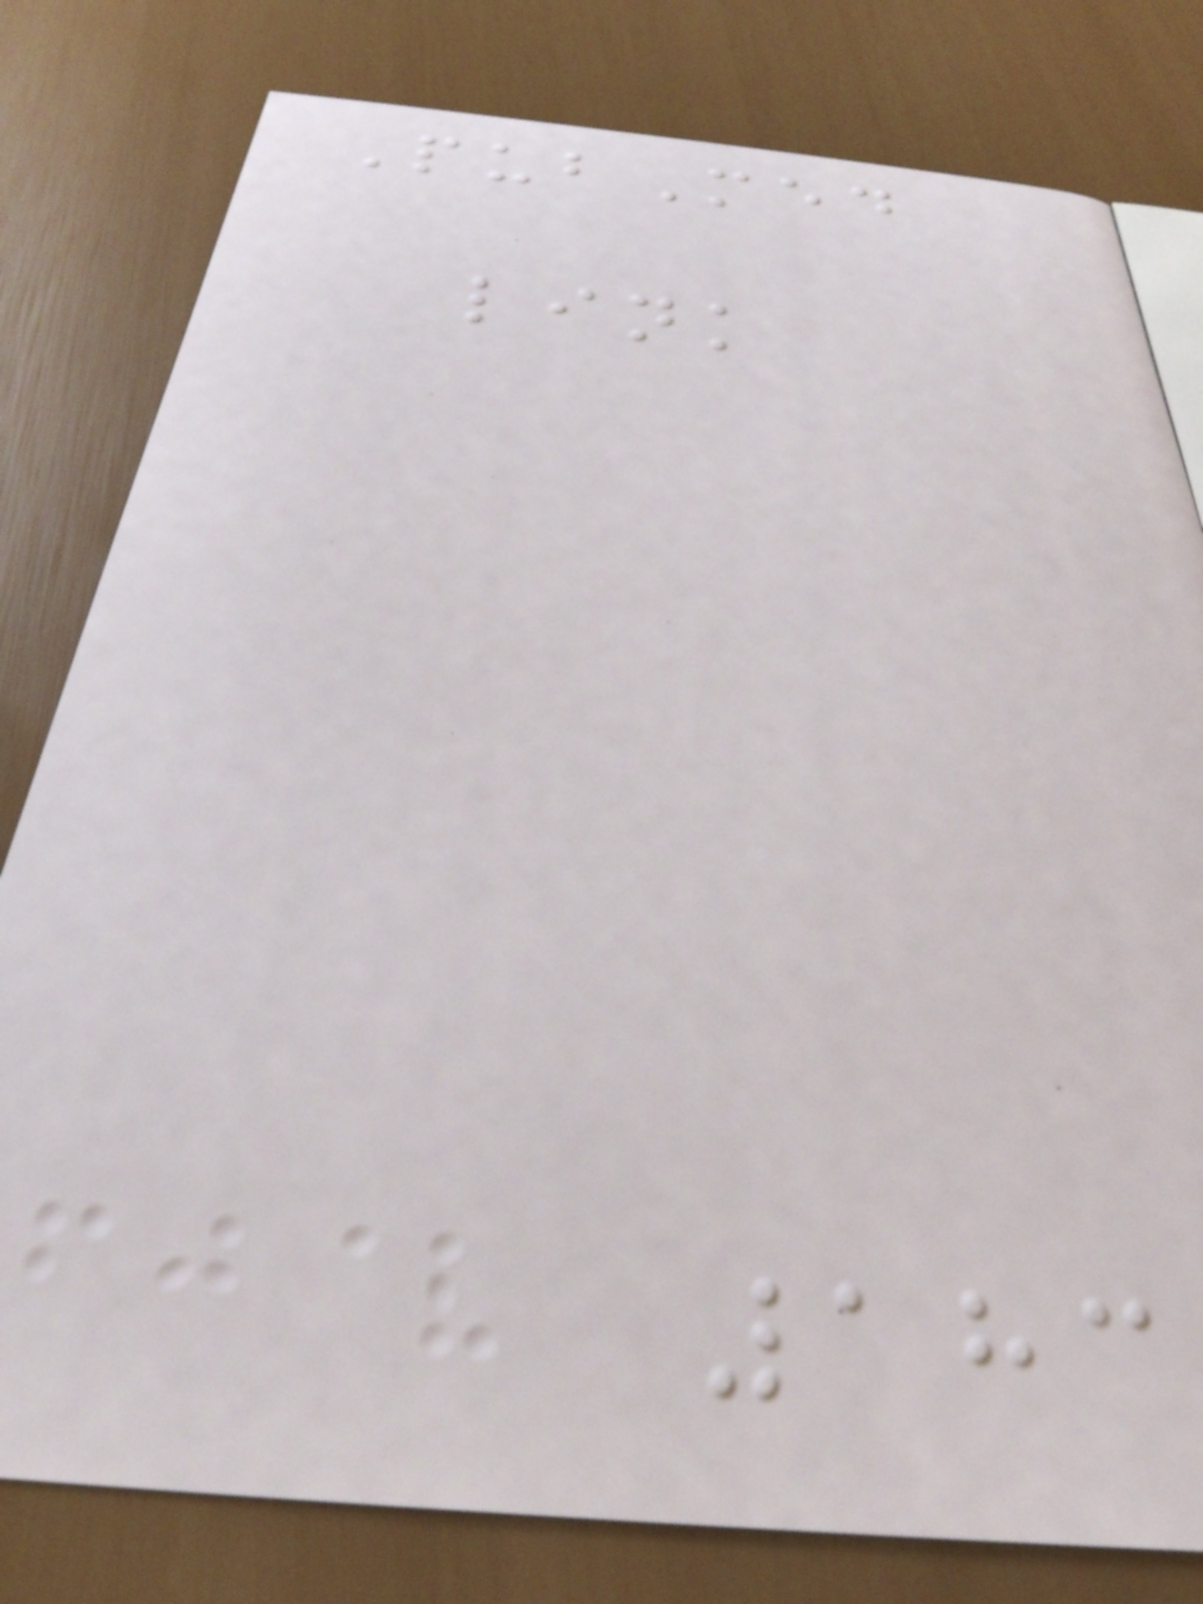PubMed
link
183
